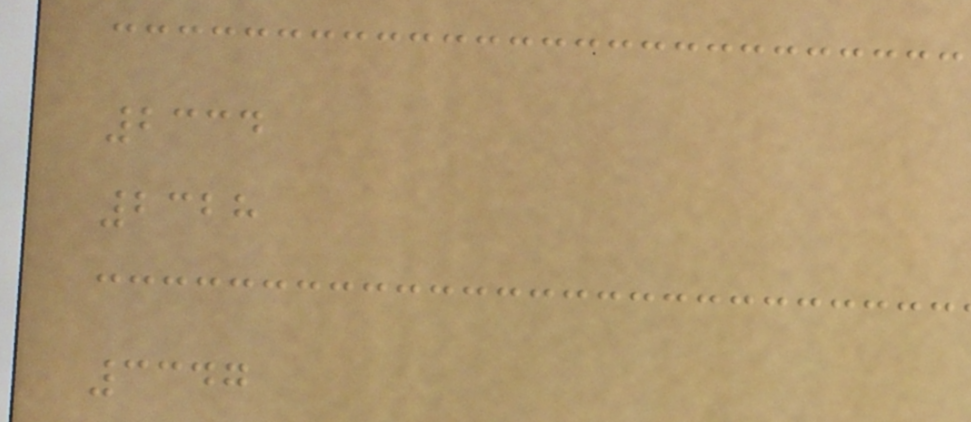2334
2328
3347
